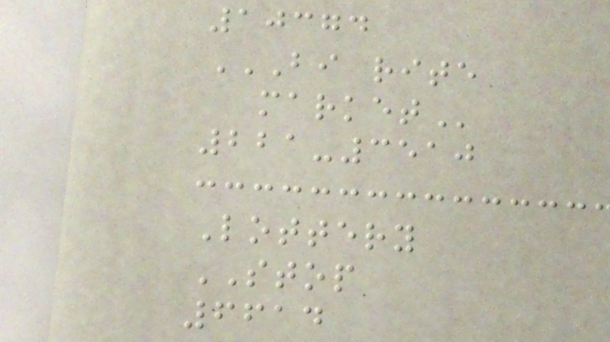10374
BI RITE
MARKET
221-3510
Lottery
STOP
6614
